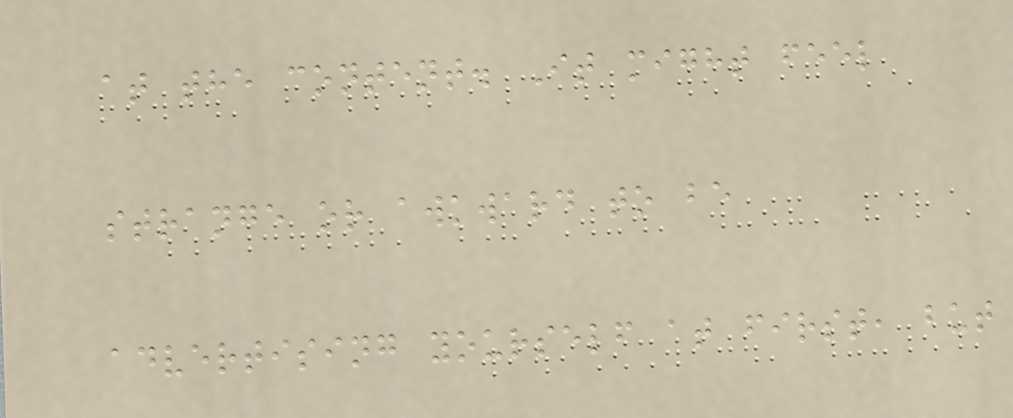at the content. It might feel
strange or awkward to be
advertising yourself at first, but
